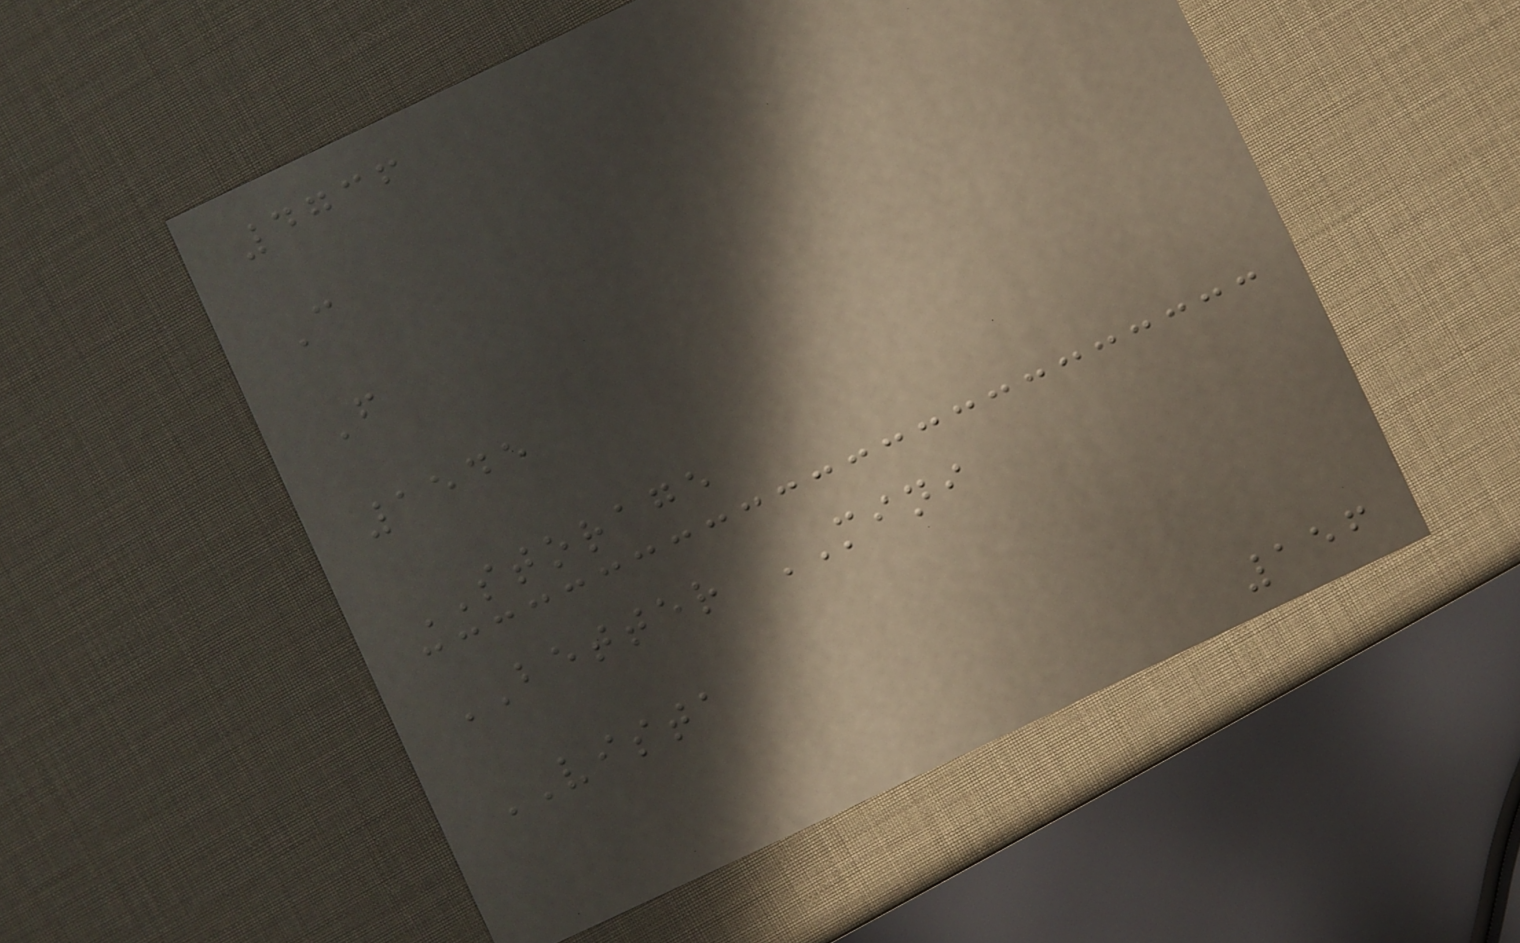4736
C
F
1545
STORAGE
BETTER MINI
VISTA
156
